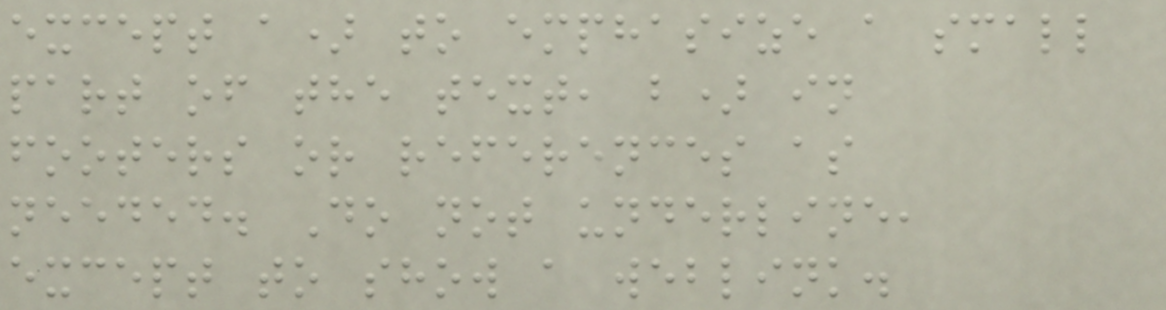except a) to emphasize a small
part of the text, b) in
footers or references as
needed. Do not underline,
except to show a weblink.
